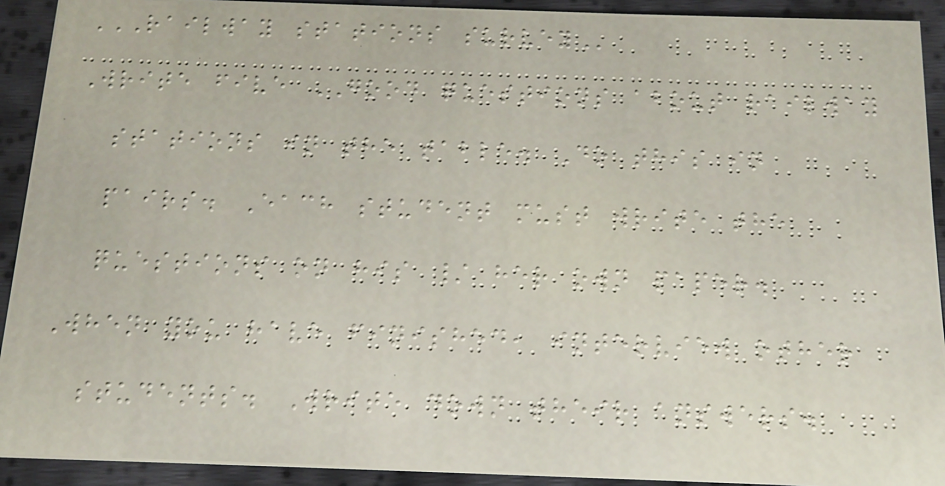RAILWAY STATIONS SURVEY
Write five GOOD questions about railway
stations in the table. Do this in
pairs. Each student must write the
questions on his / her own paper.
When you have finished, interview other
students. Write down their answers.
